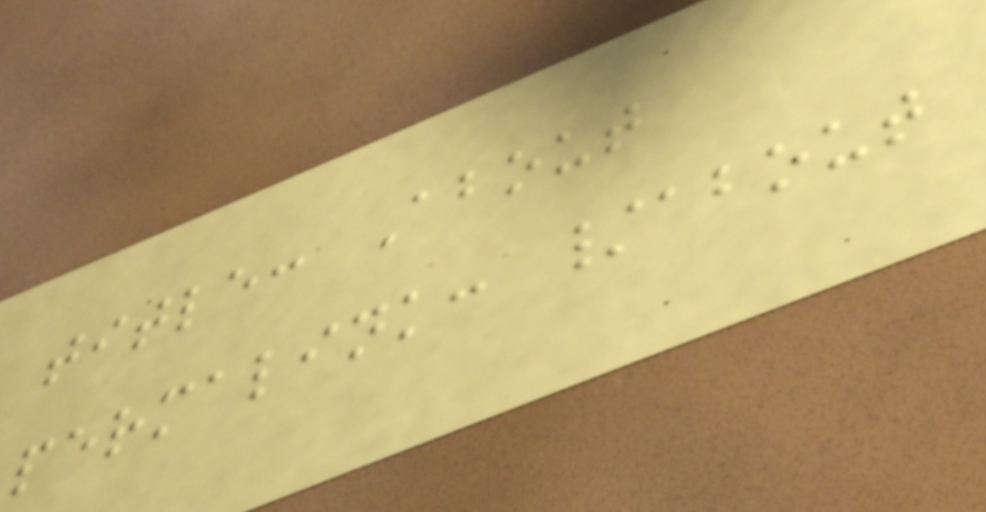title: About
permalink: /about
